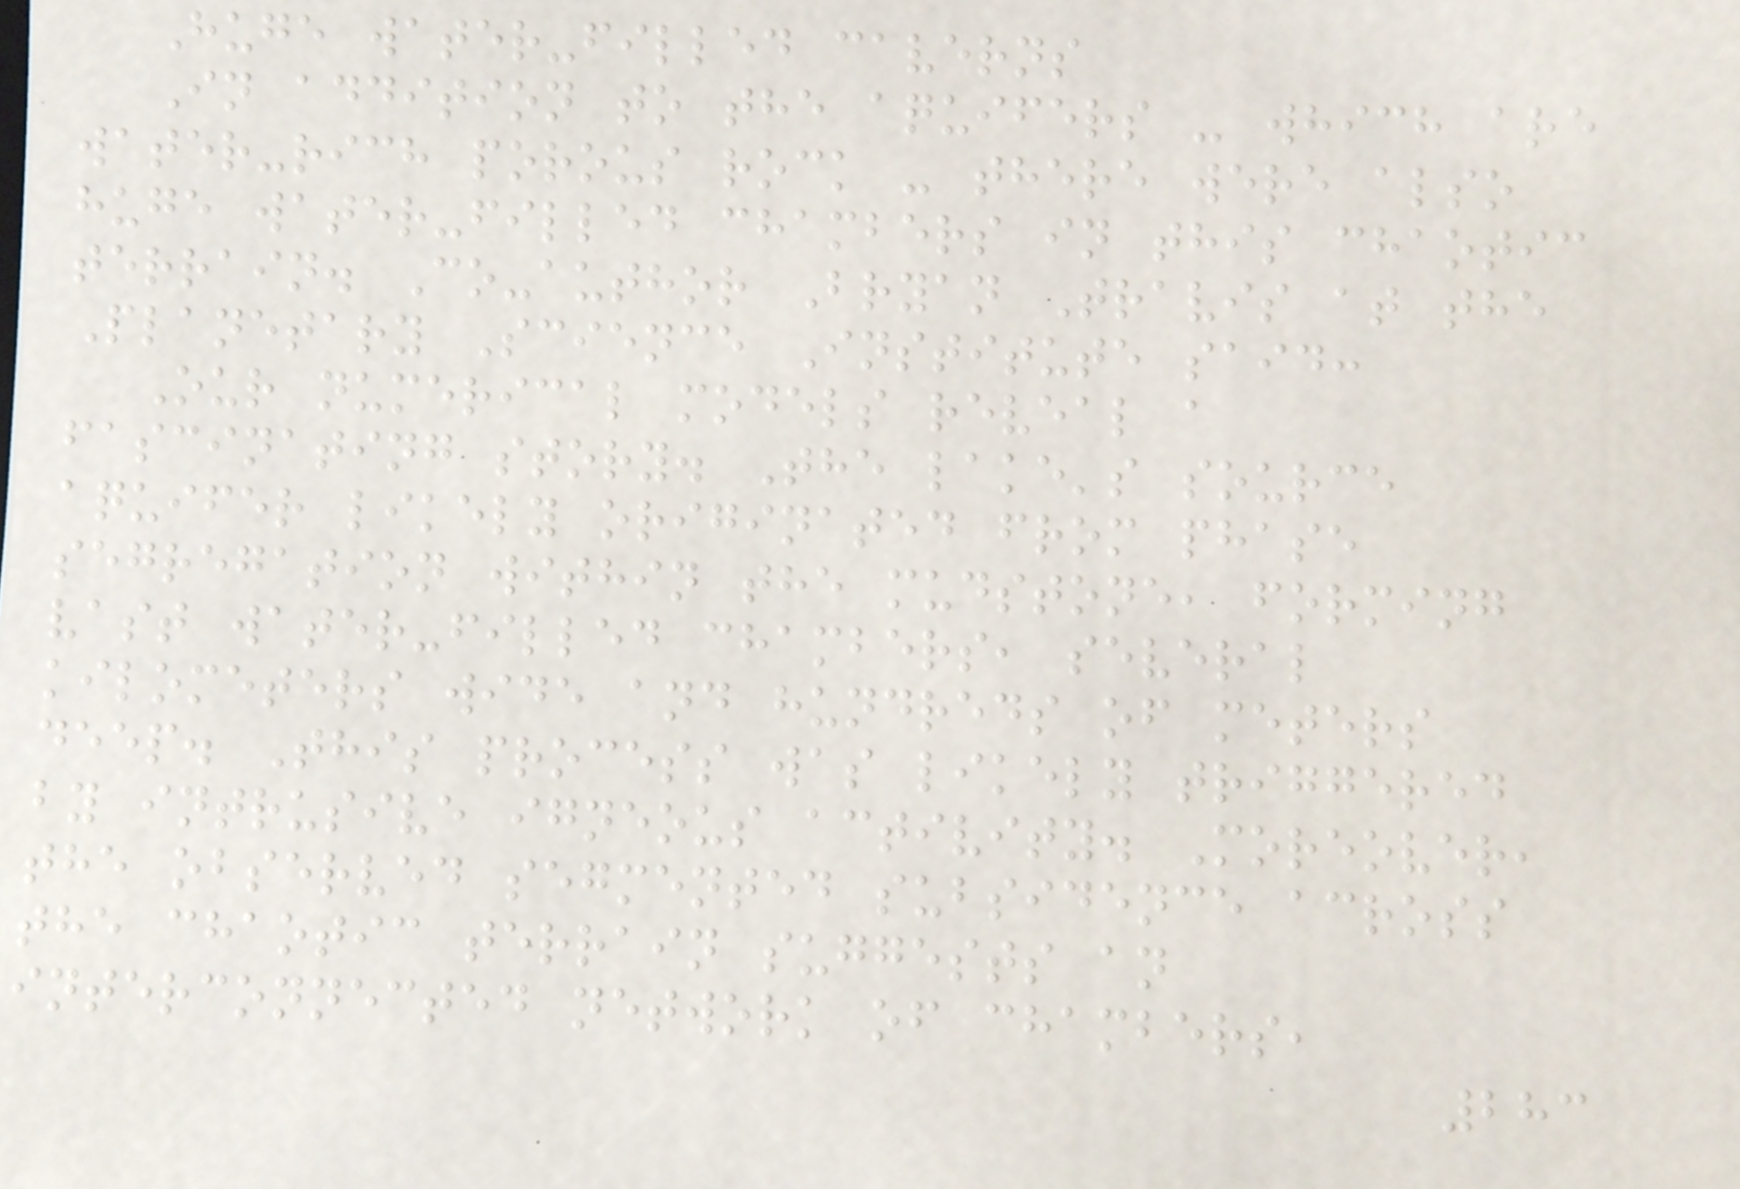Huge water-filled caverns
In addition to the aquifers - which are
water-rich porous rock - there were also
huge water-filled chambers in this chaotic
terrain. Co-author Bryan Travis at the
Planetary Science Institute said:
Our numerical models reveal a
fascinating story. The lake's source
aquifer likely originated from phase
segregation within the mudstone, forming
vast water-filled chambers, several
kilometers wide and hundreds of meters
deep. This process was likely triggered
by intrusive igneous activity. Moreover,
the observed segmented subsidence across
the chaotic terrain suggests an
interconnected network of chambers,
283
